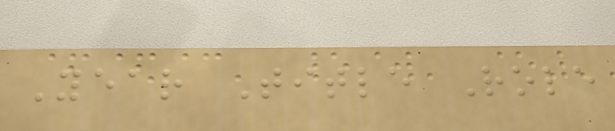Year Title Role
